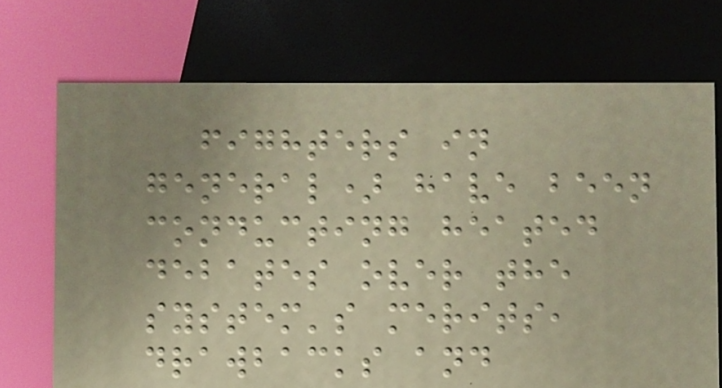fighters in
general) have been
conducting heated
debates over the
system's merits,
drawbacks and
